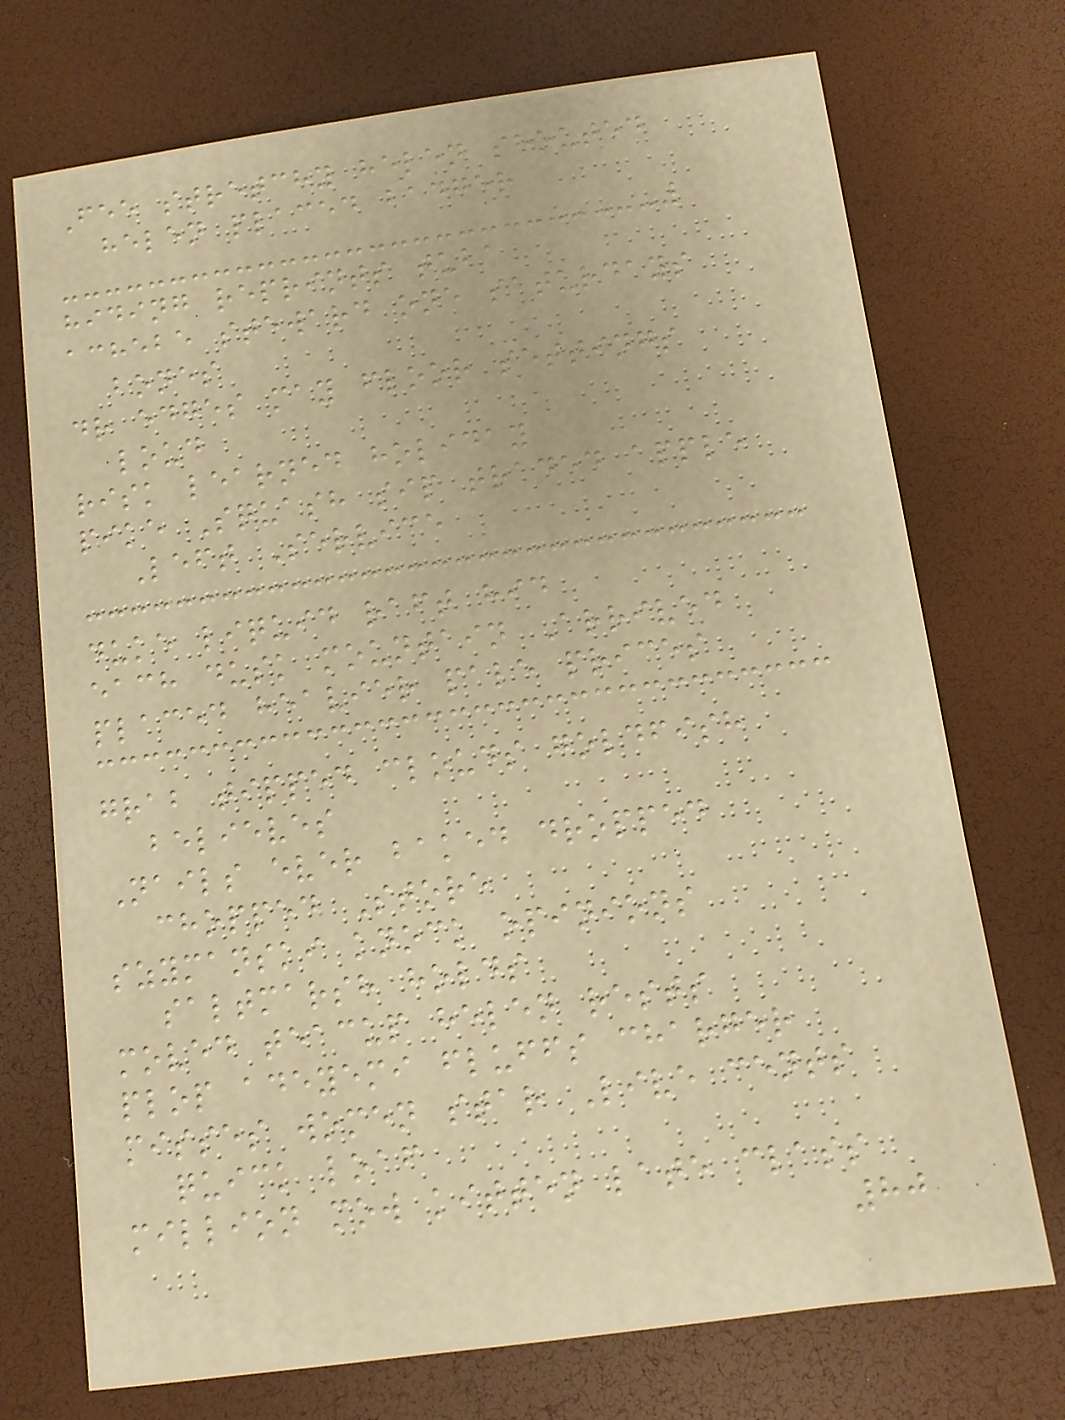Fee stretchy helen shouted
helen placed badger
hiding reprints tuba
achebe steward one saturdays
bones
dr edges may floor settings
loud
risk learned holiday
pike Squash sip traded apple
Left Service
duke liquid raft hid
each dusk mountain Arrived
placed heavier pale prices
grab tipped clouds goldfish
believes
Nails ever baked dropped
chopped Store
szymanski knock opinions
saltmarsh holds
moved teacup helen rests
plop adeyemi fluffs charger
misses women star Live cents
quick loaf
million mow kitten late class
80
